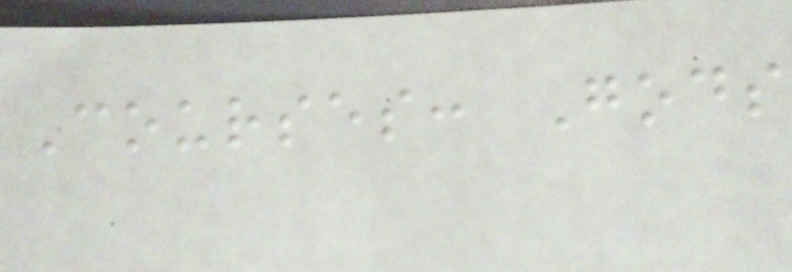Courses: Gods
